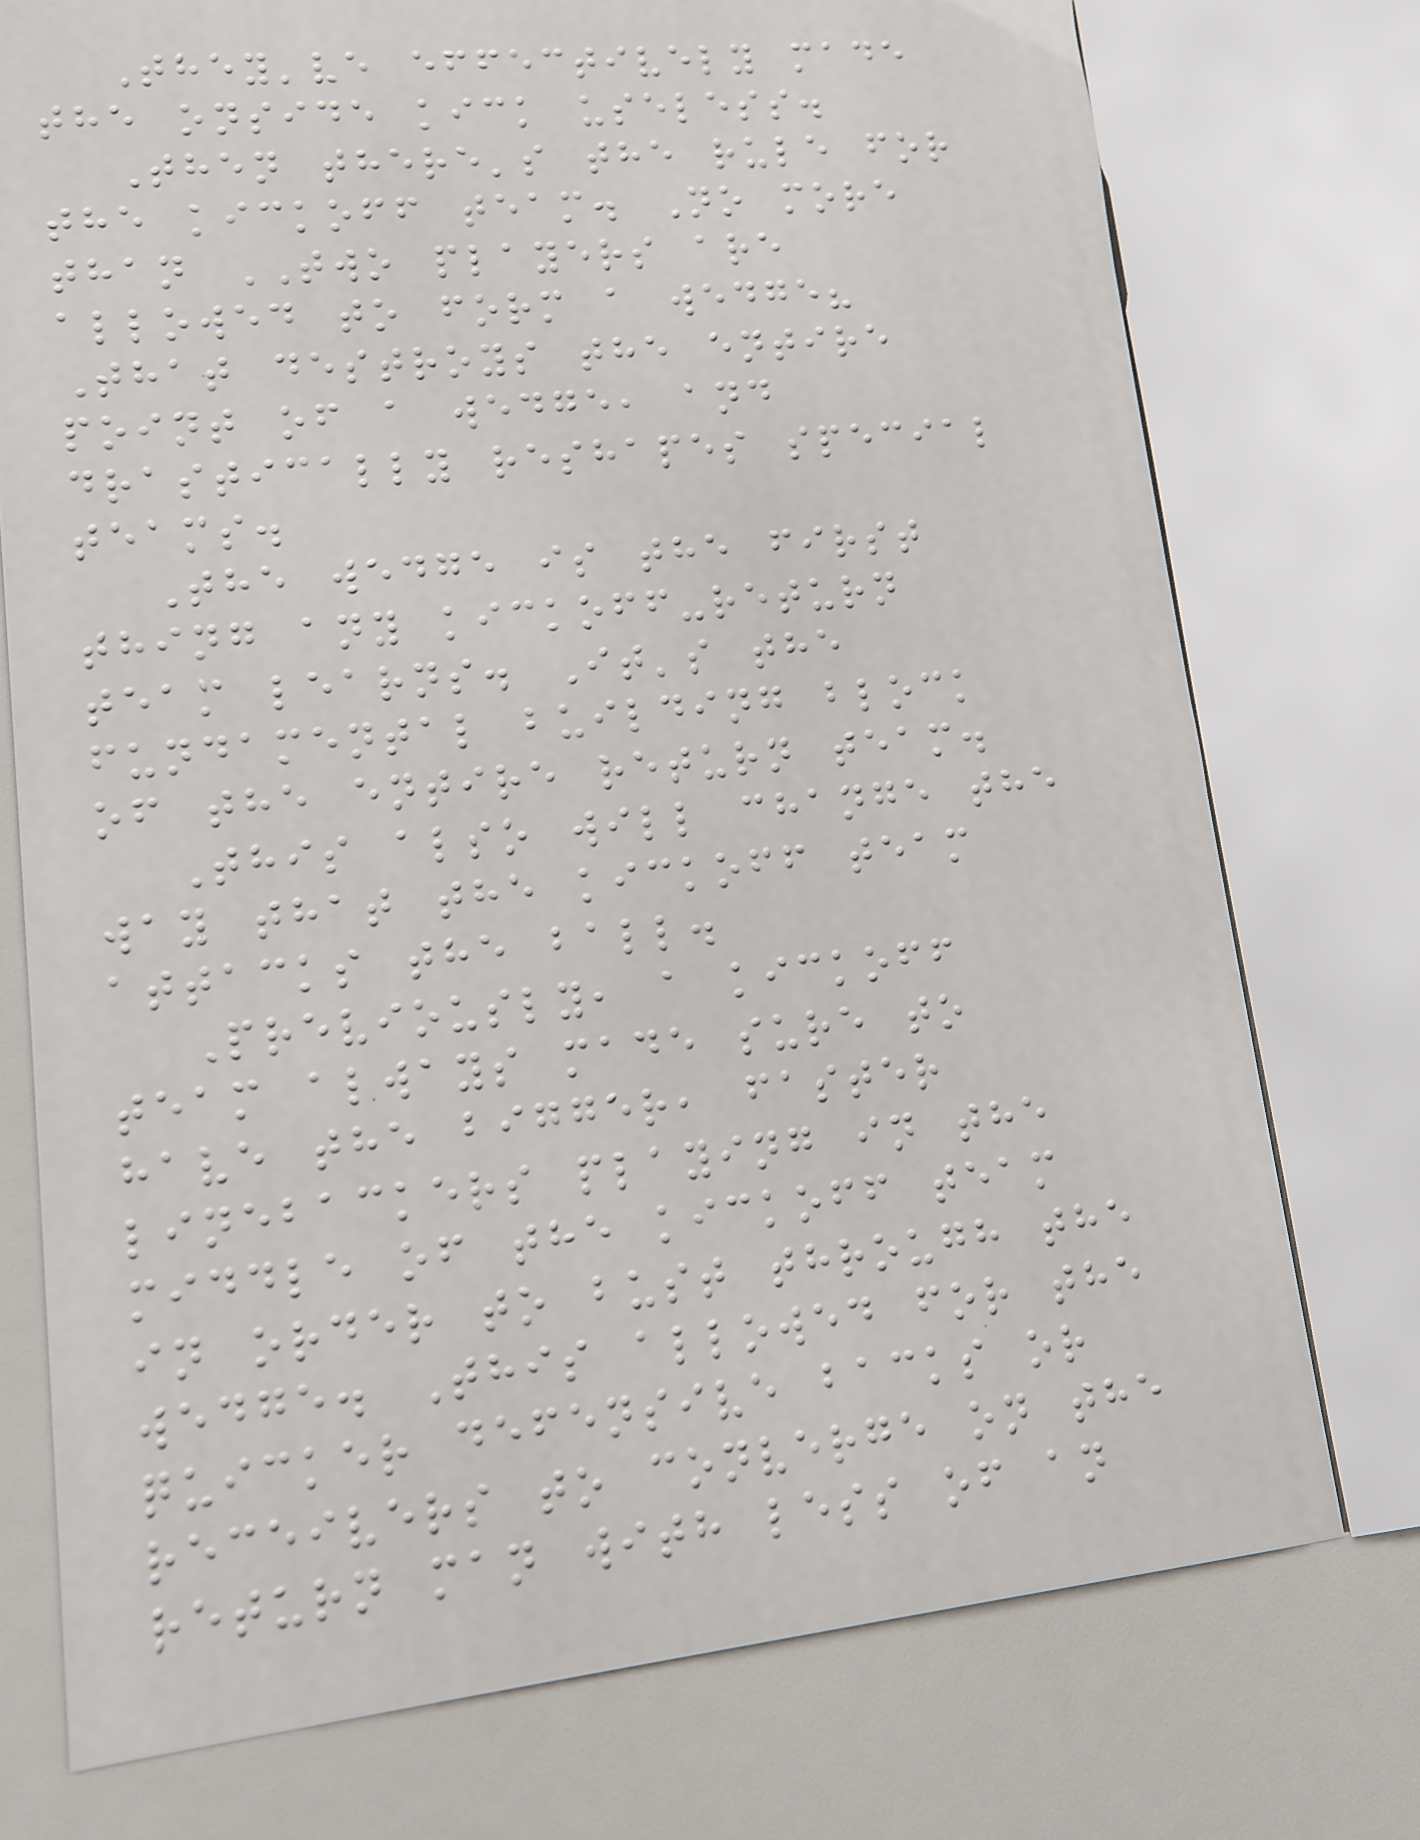They've effectively made
the onside kick useless.
Then there's the rule for
the kickoff team. No more
than TWO players are
allowed to form a wedge?
That destroys the entire
point of a wedge, and
drastically reshapes special
teams.
The wedge is the first
thing any kickoff-return
team learns. It's the
fundamental building block
of the entire return team.
This also will change the
way that the kickoff team
attacks the ball.
Previously, a kickoff
team always made sure to
have the bigger, faster
linebackers playing in the
middle of the kickoff team
in order to bust through the
wedge. This allowed for the
quicker defensive backs or
receivers to converge on the
return man with less of an
